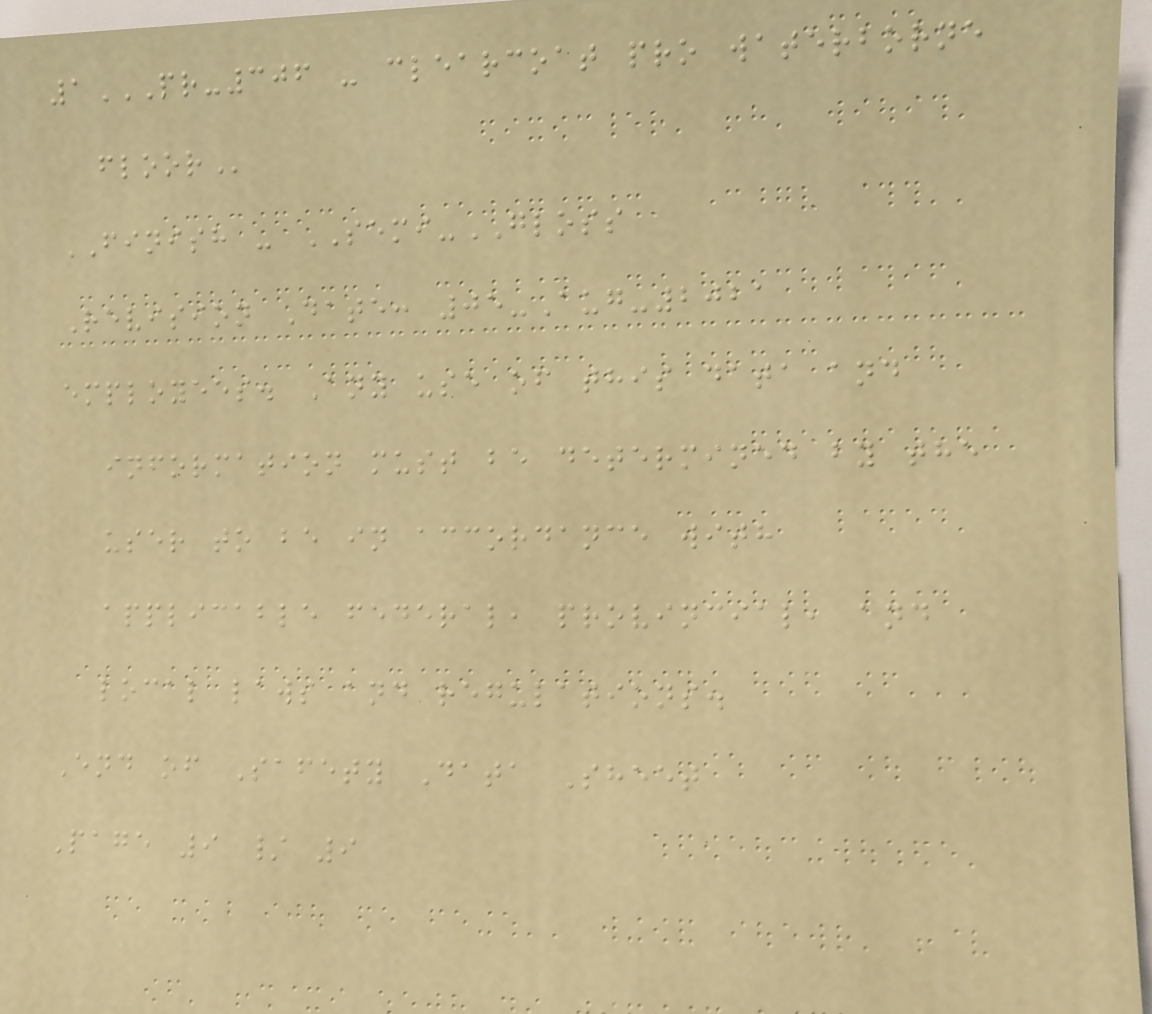1PR-306 - CLEARCOAT PRO WATERBORNE
FLOOR
FINISH - SEMI-GLOSS
Revision Date: 05-Aug-2021
employees. Any use of this data and
information must be determined by the
user to be in accordance with
applicable federal, provincial, and
local laws and regulations.
End of Safety Data Sheet
Page 9 / 9
